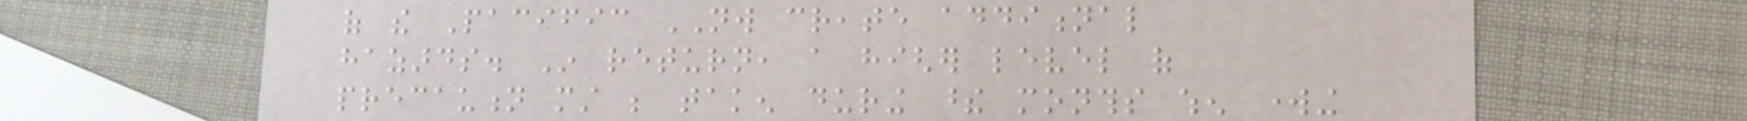of the Pacific NW create additional
hazards. In return, a higher level of
precaution must be taken during these months when working
